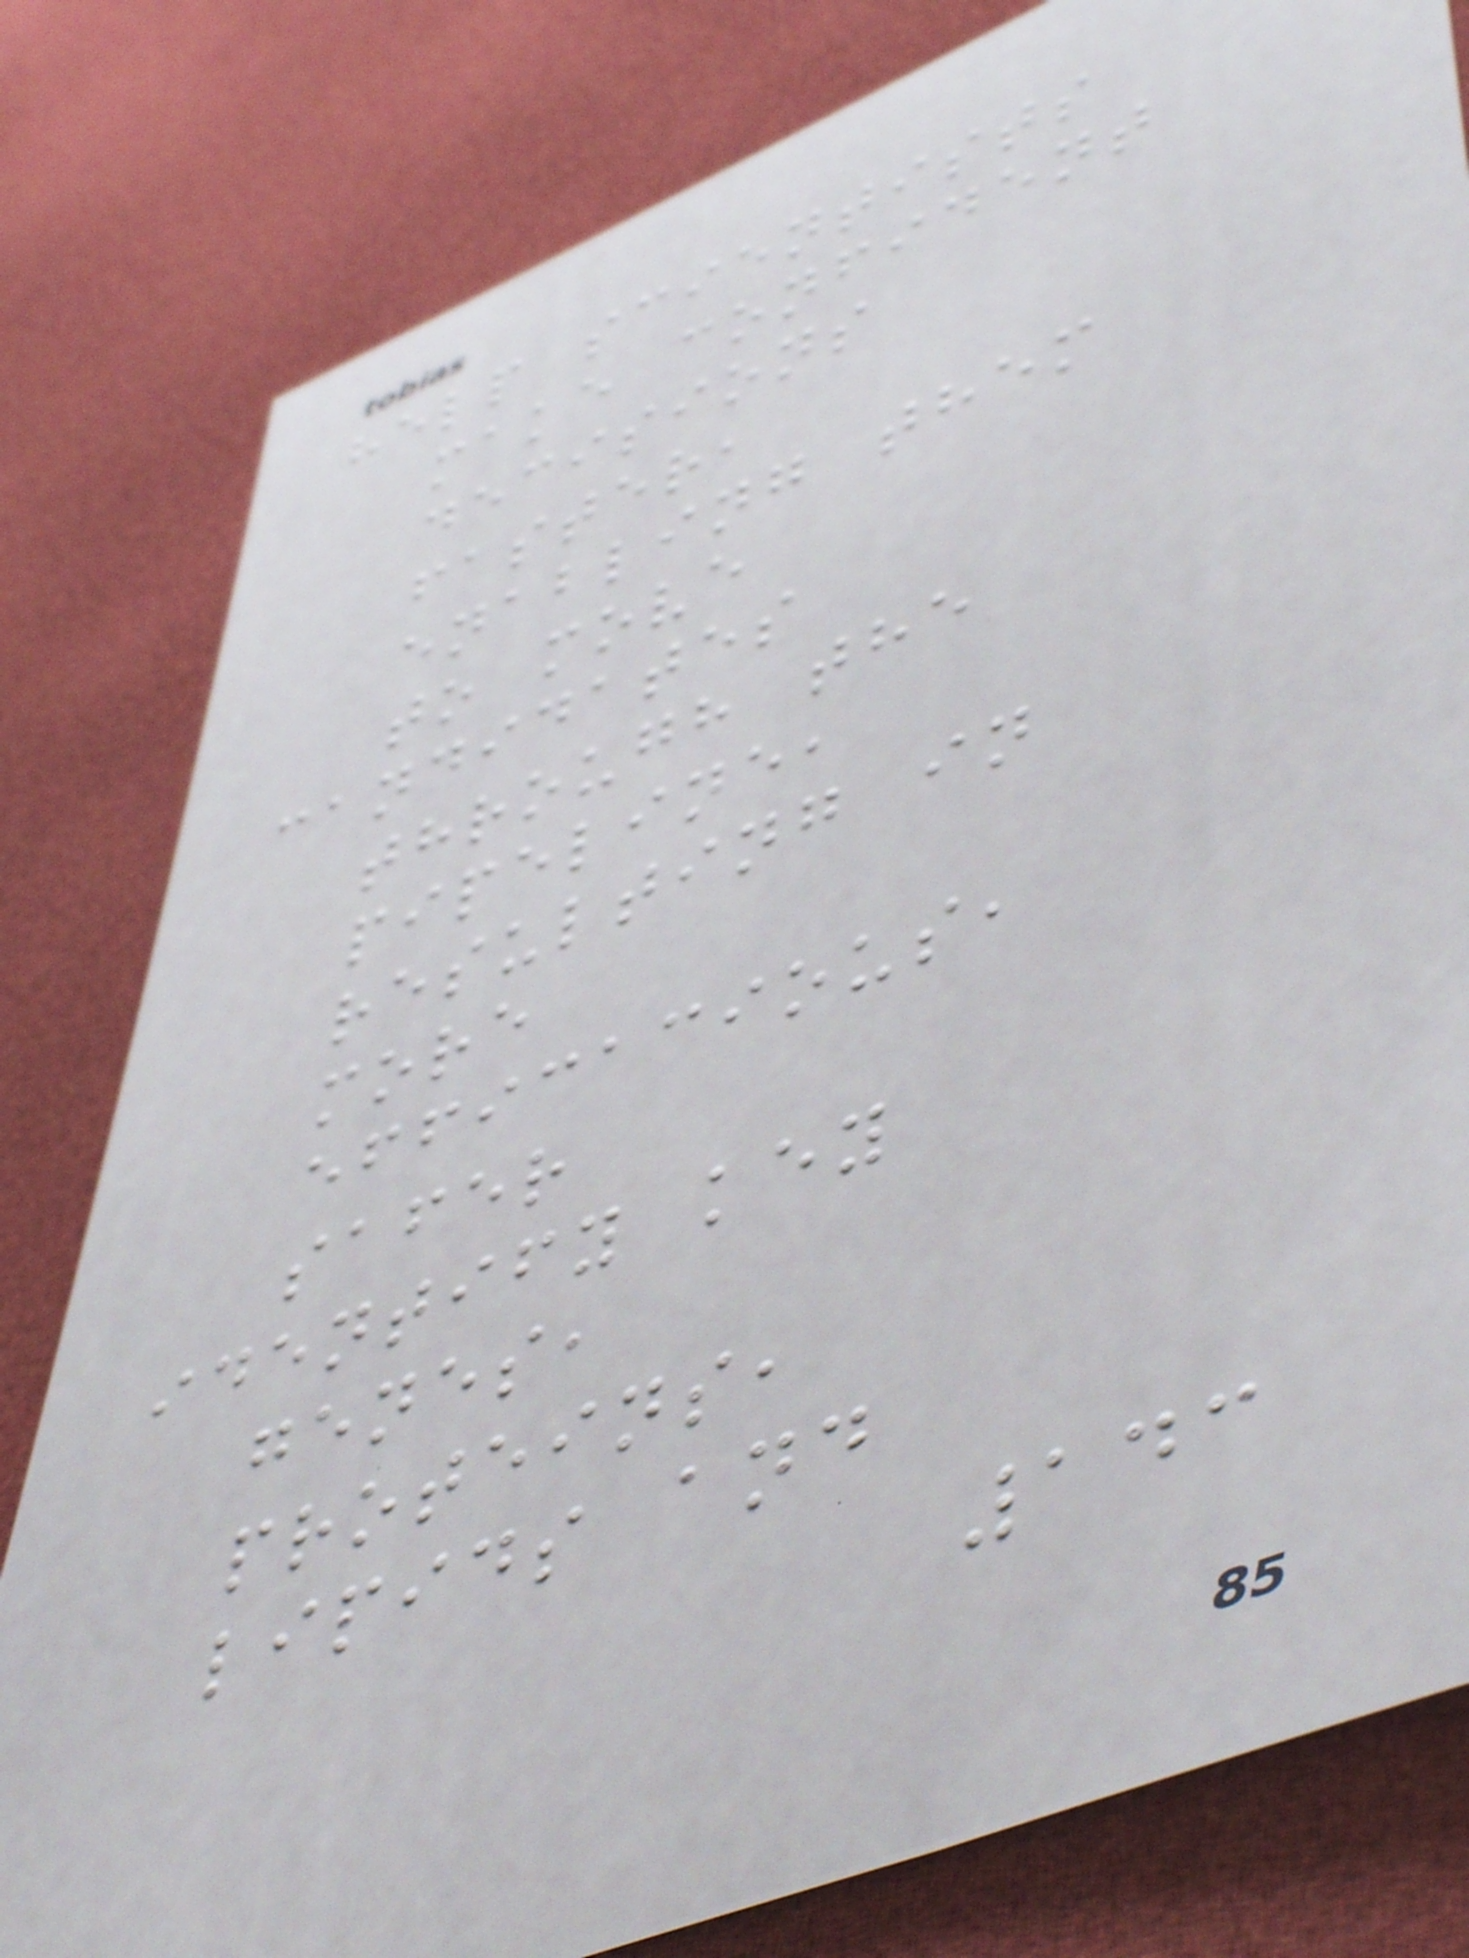help scientists
make confident
decisions
faster,
enabling them
to move
candidates
through the
pipeline,
resulting in
more
efficacious,
safer
identify key
genes,
proteins,
lipids and
143
